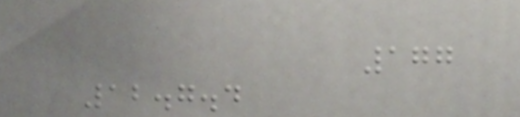177
12.7.4
